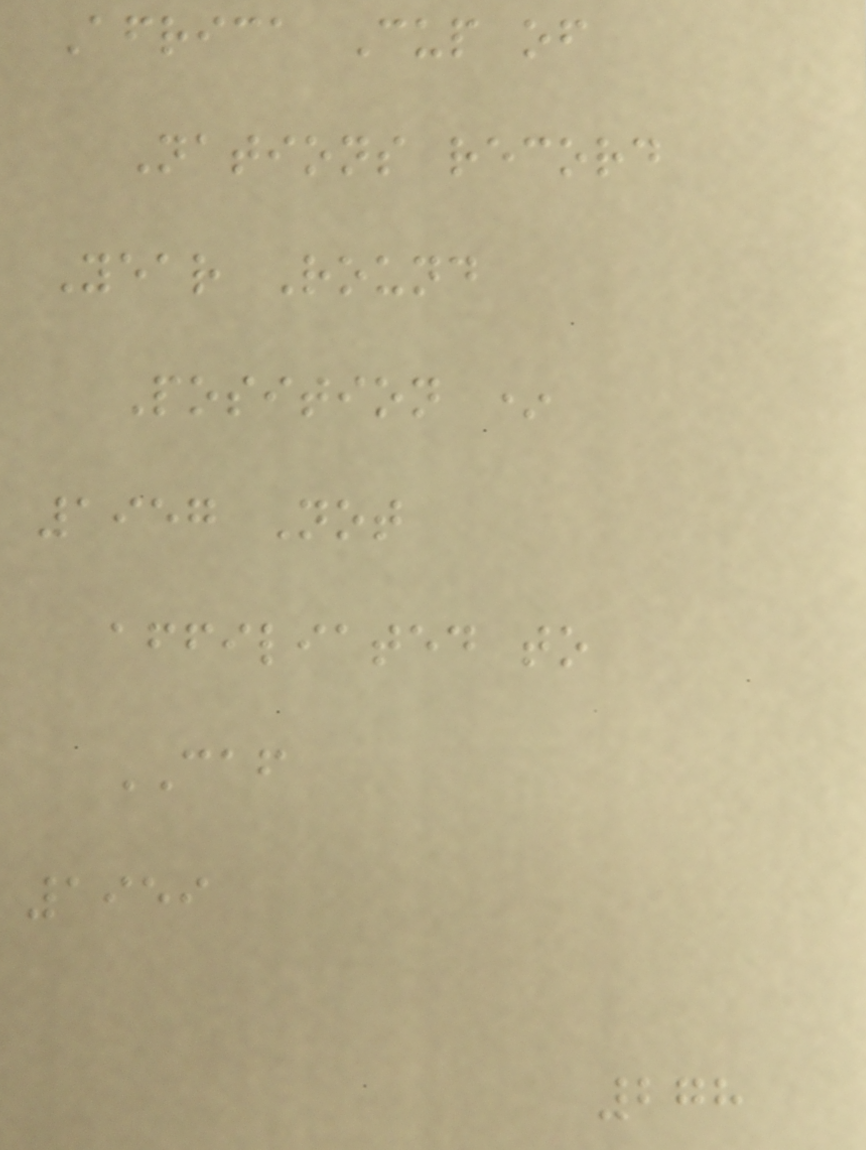Africa Cup of
Nations record
Year Round
Position *
1957 Not
affiliated to
CAF
1959
278
